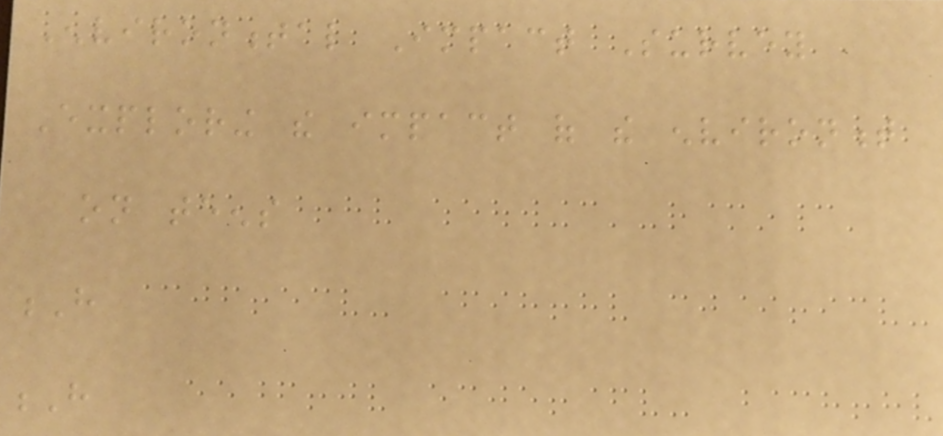Environmental Impact Survey
Exploring the impact of the environment
on teens
H
H
